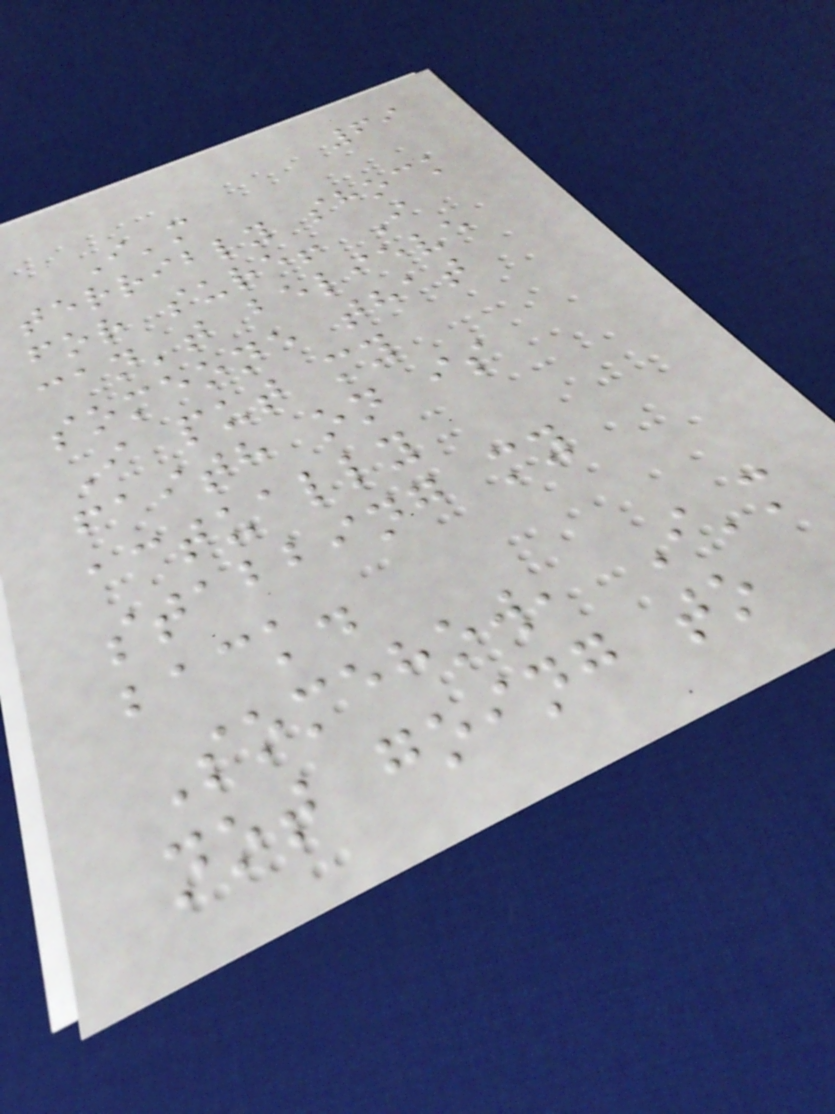69
I'm
terribly shock
for sure! I
can't believe
someone that
I put my
faith on is
actually
stabbing my
back.
Somehow, I'm
not going to
